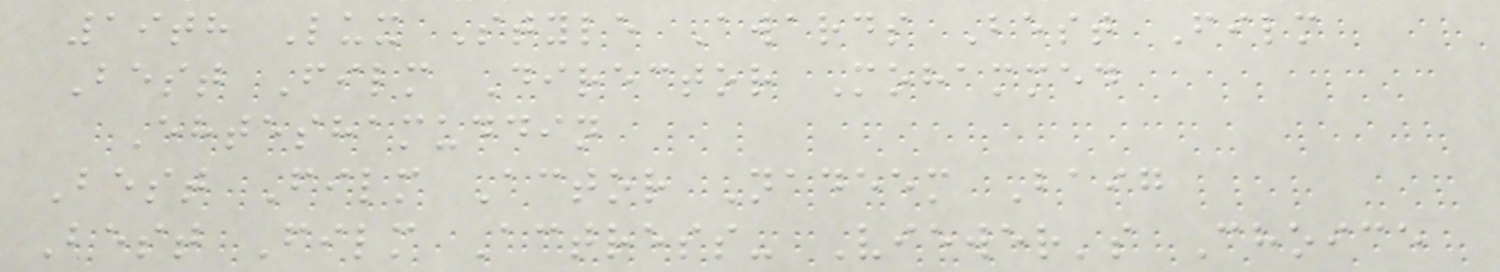19th Lux Style Awards Best Film
Best Film Director Mohammed
Ehteshamuddin
Best Film Actor Nadeem Baig
Best Film Actress- Viewer's Choice
